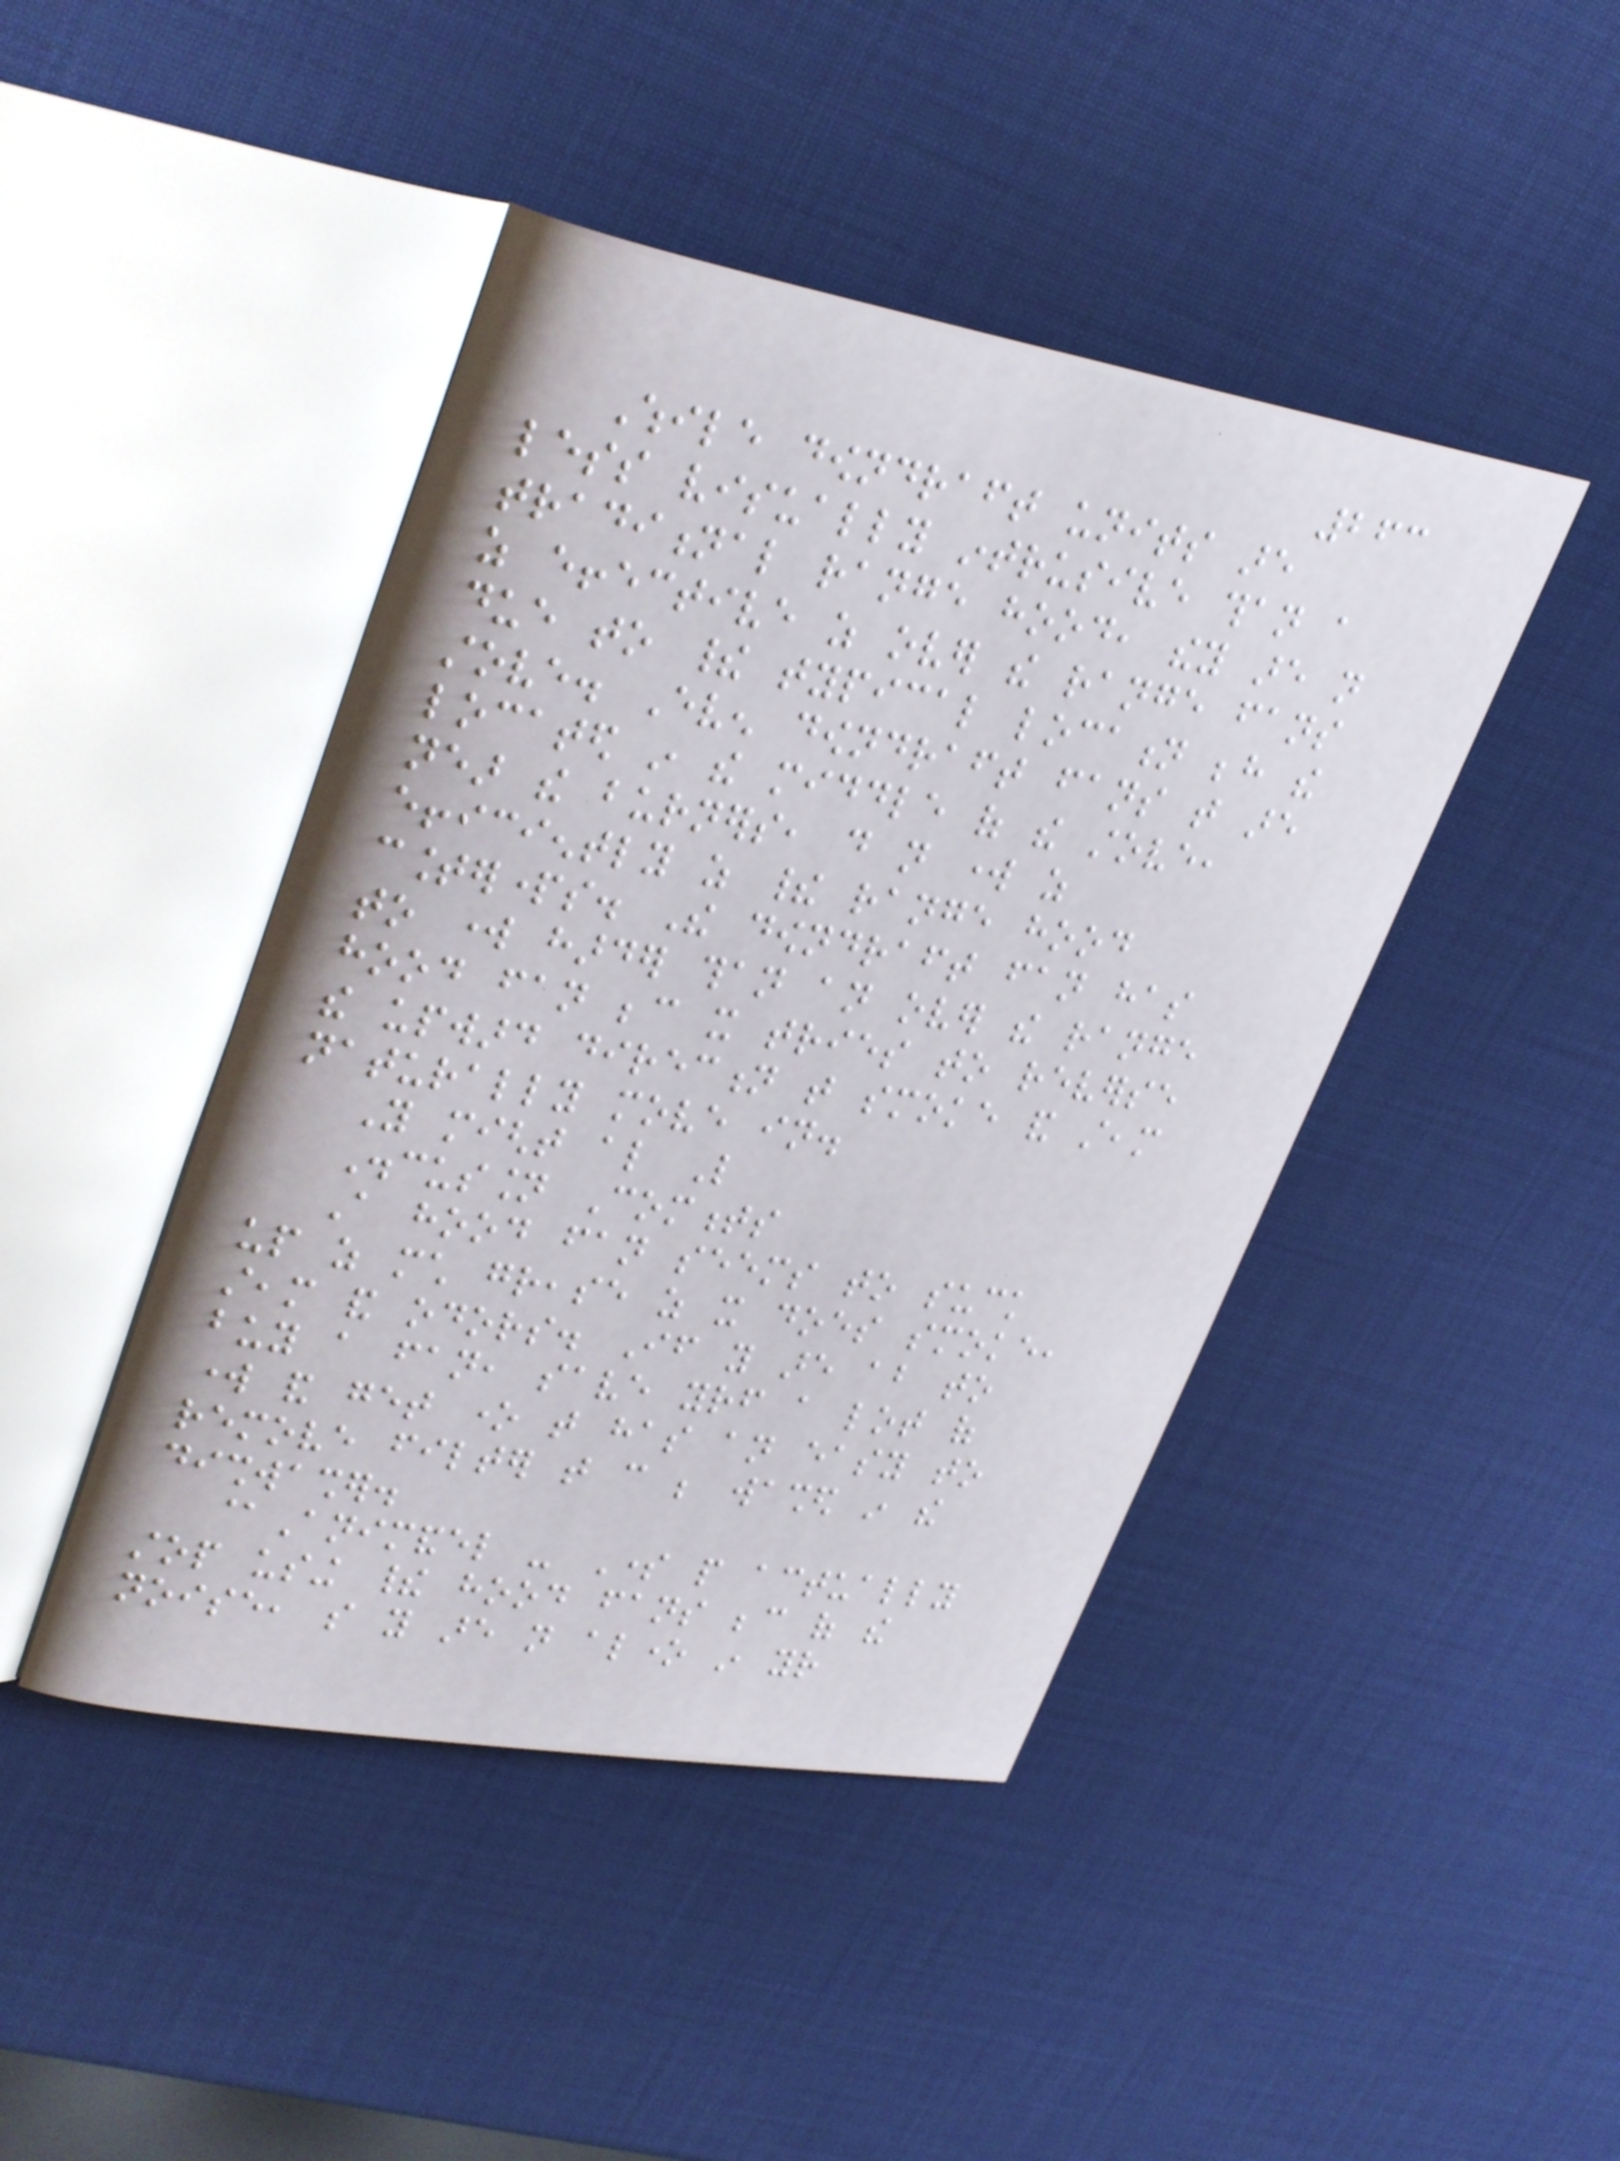263
While downdraft units are
less visually intrusive than a
traditional range hood, they are not
as effective as over the range fans
due to their typical location behind the
stove. Even downdraft fans that are
located in the middle of the stove,
near the burners, do not work as
efficiently as their range hood
counterparts. The downdraft fan has
to work harder than an over the range
hood fan because it tries to reverse
the upward direction that smoke and steam
naturally move in.
You might also Like
Discussion Comments
A hood fan seems to suck
up as much grease as it does smoke,
steam and odors. If you are about to
buy a fan, save yourself a lot of
work and get one that has an easy to
remove filter that can be washed in the
dishwasher.
@Animandel - Some people actually
stop using their hood fans because of the
noise, so you are not alone in your
